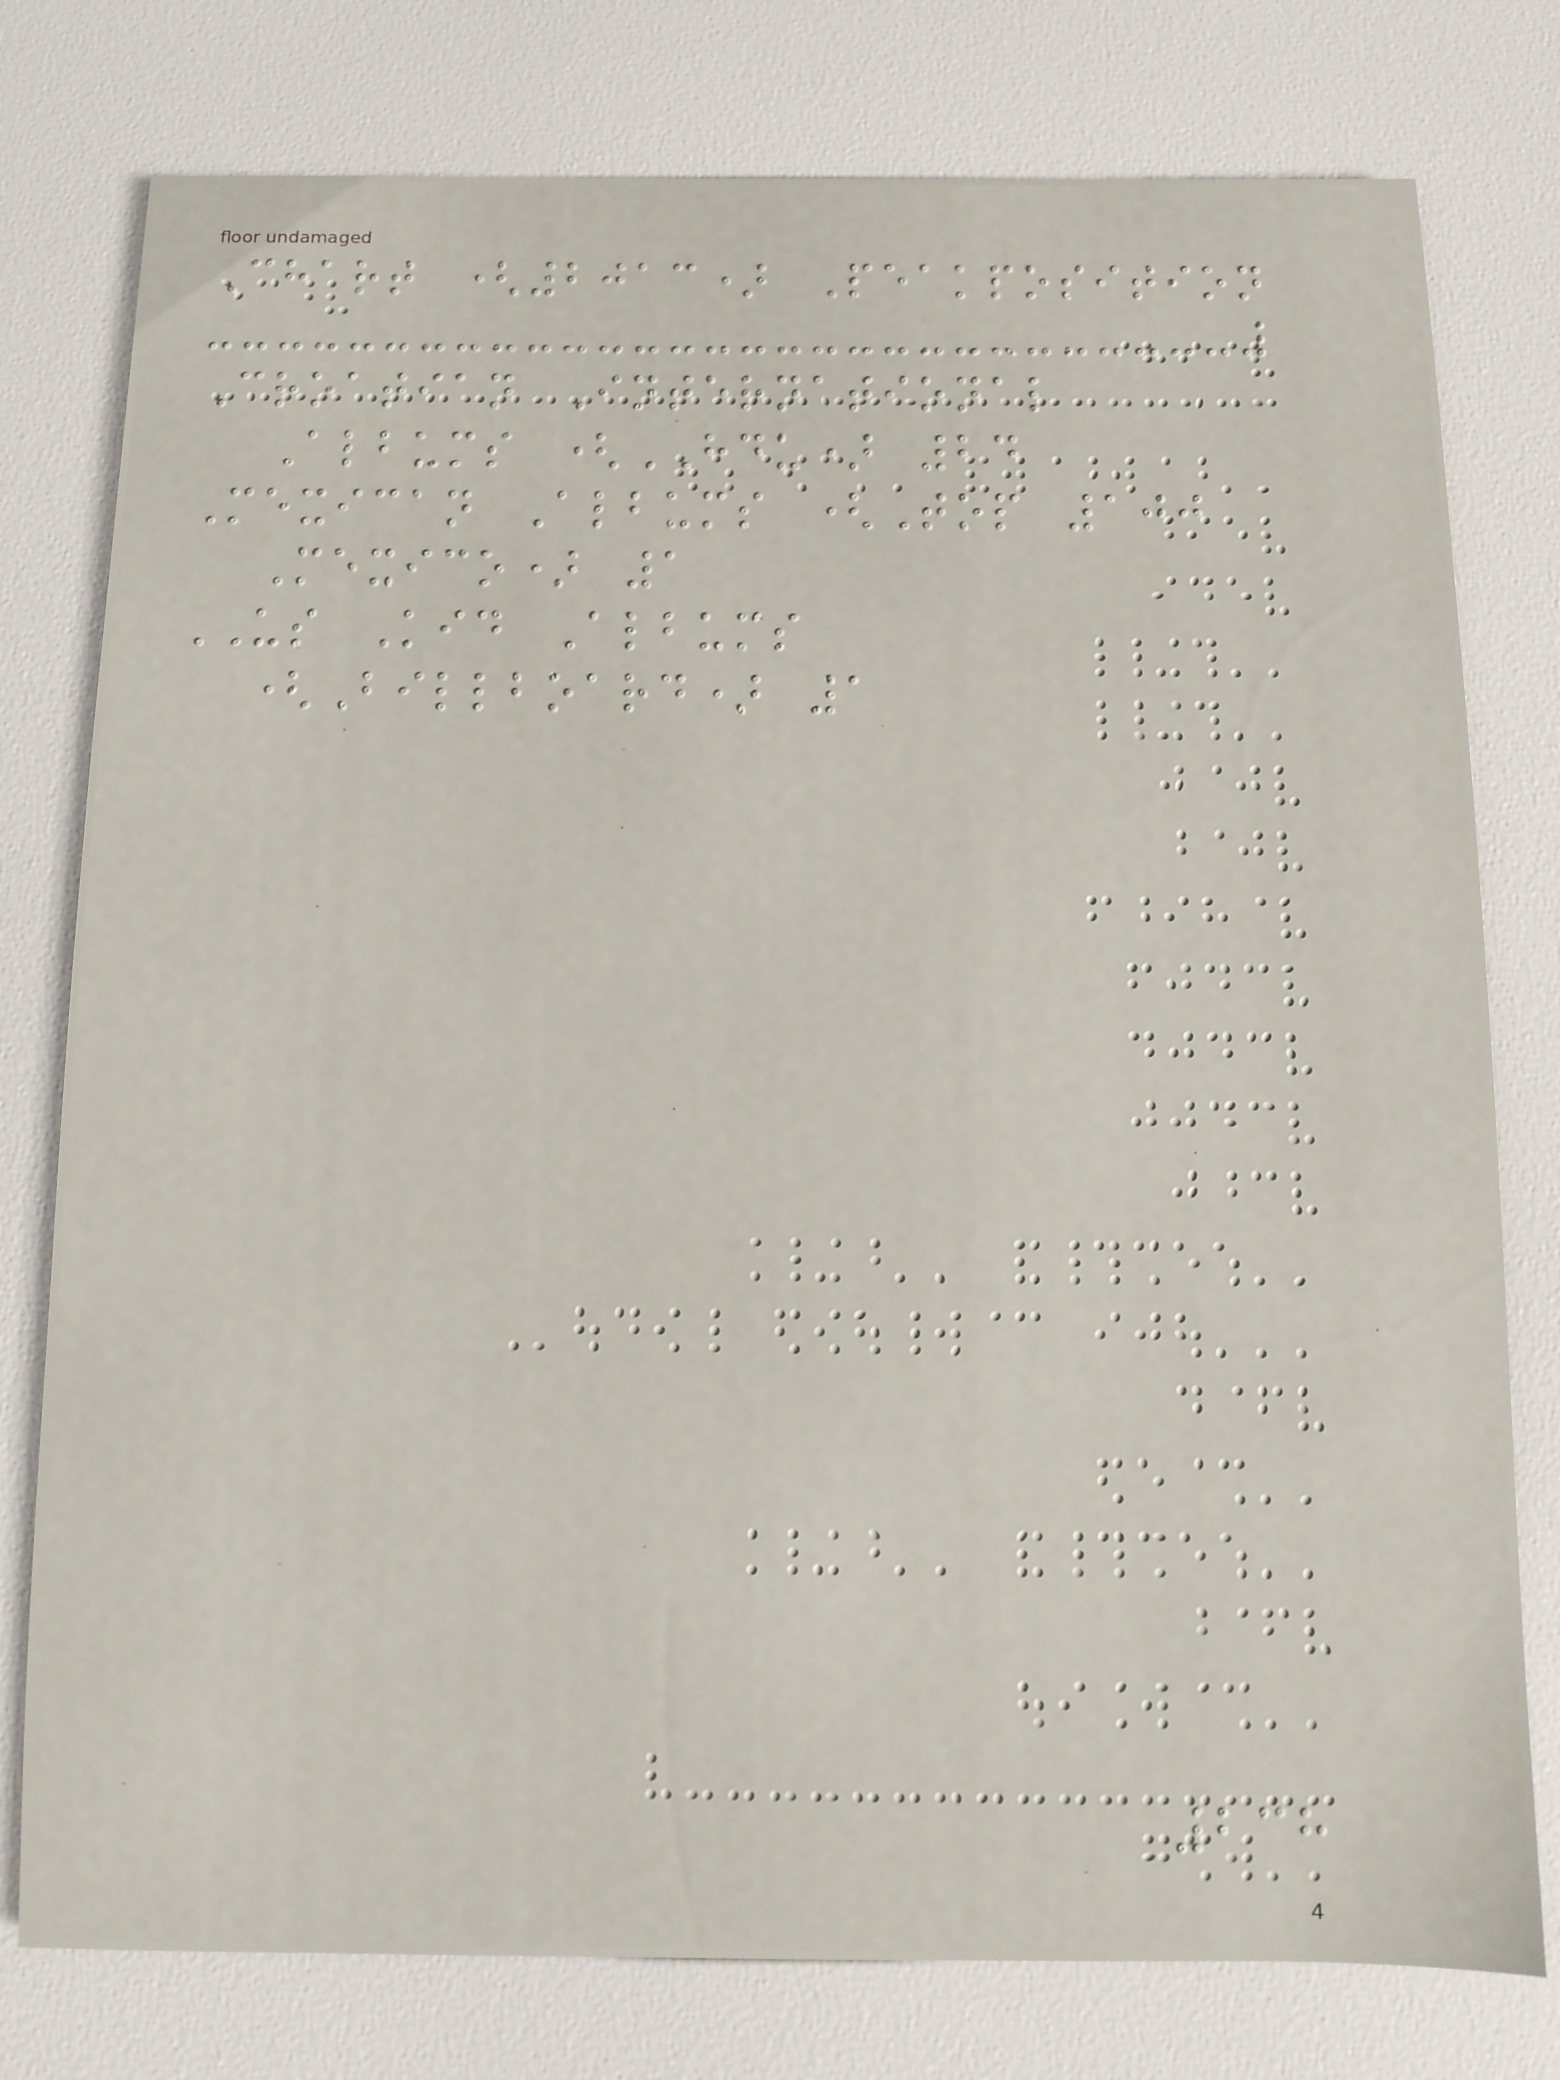Chart (2013) Peakposition
Croatian International
Albums (HDU) 24
Mexican Albums (Top 100
Mexico) 1
US Kid Albums
(Billboard) 1
238
